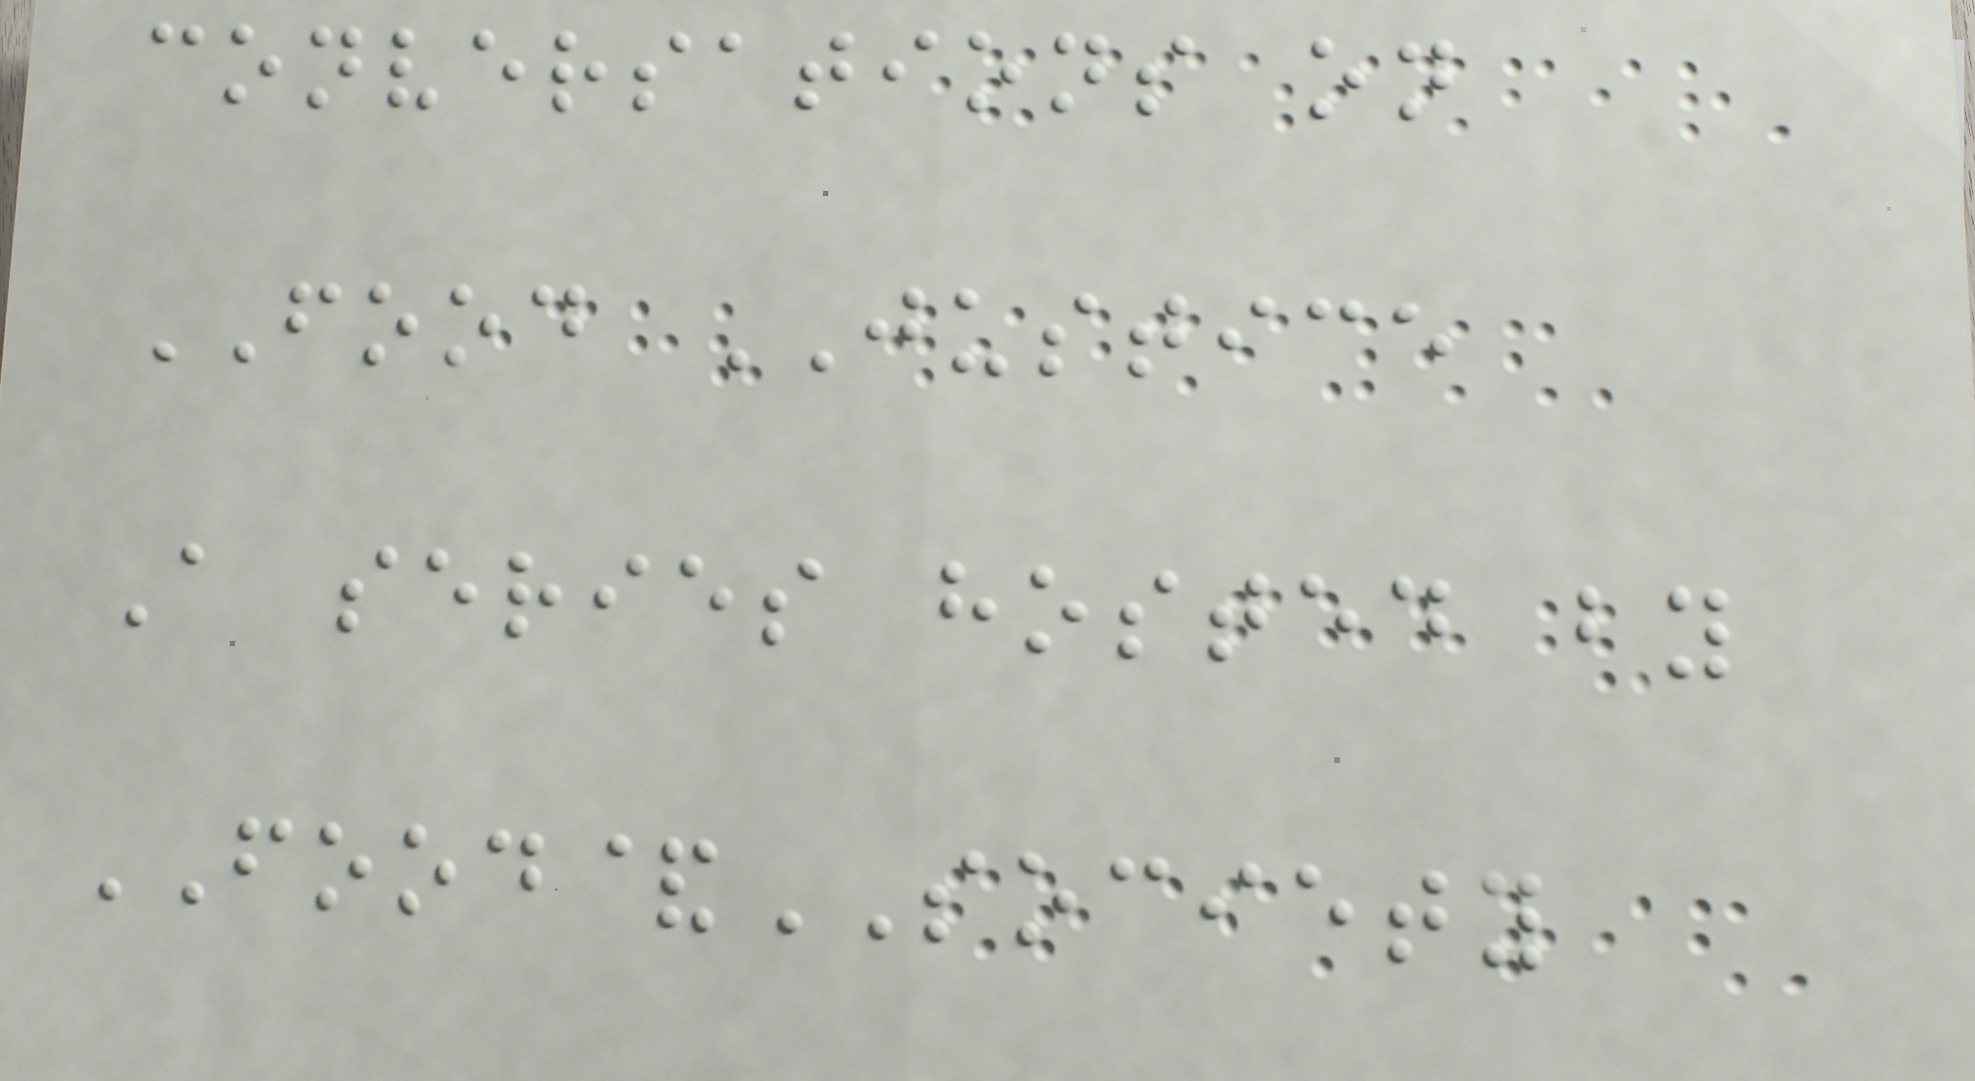conversations on
FOOD JUSTICE
A series hosted by
FOOD&SOCIETY
